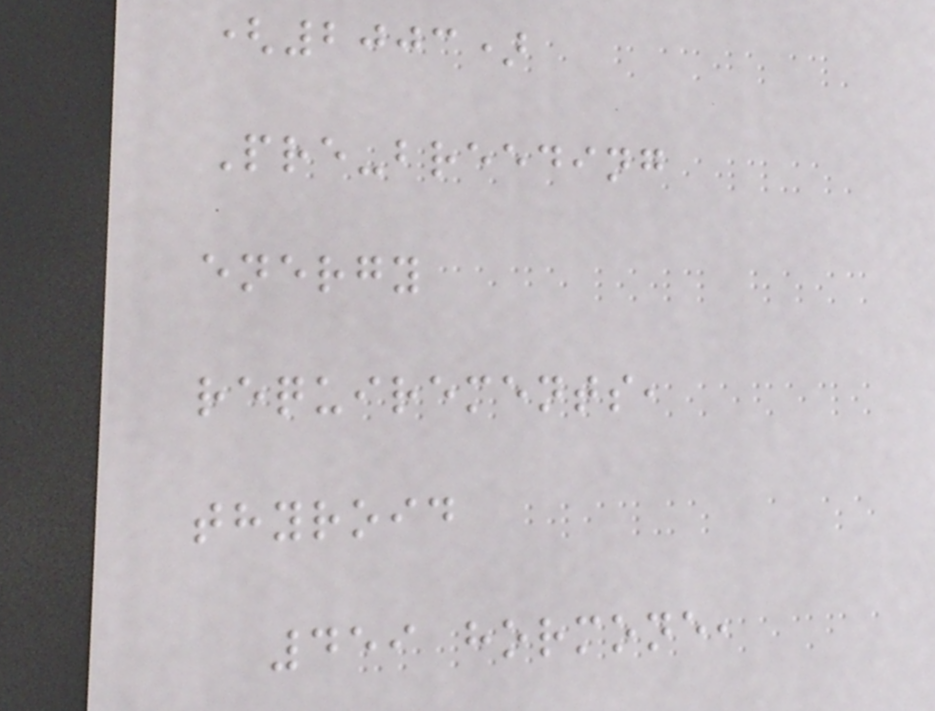(2003)
Pre-breeding
energy
requirements,
thyroid
459 hormone,
